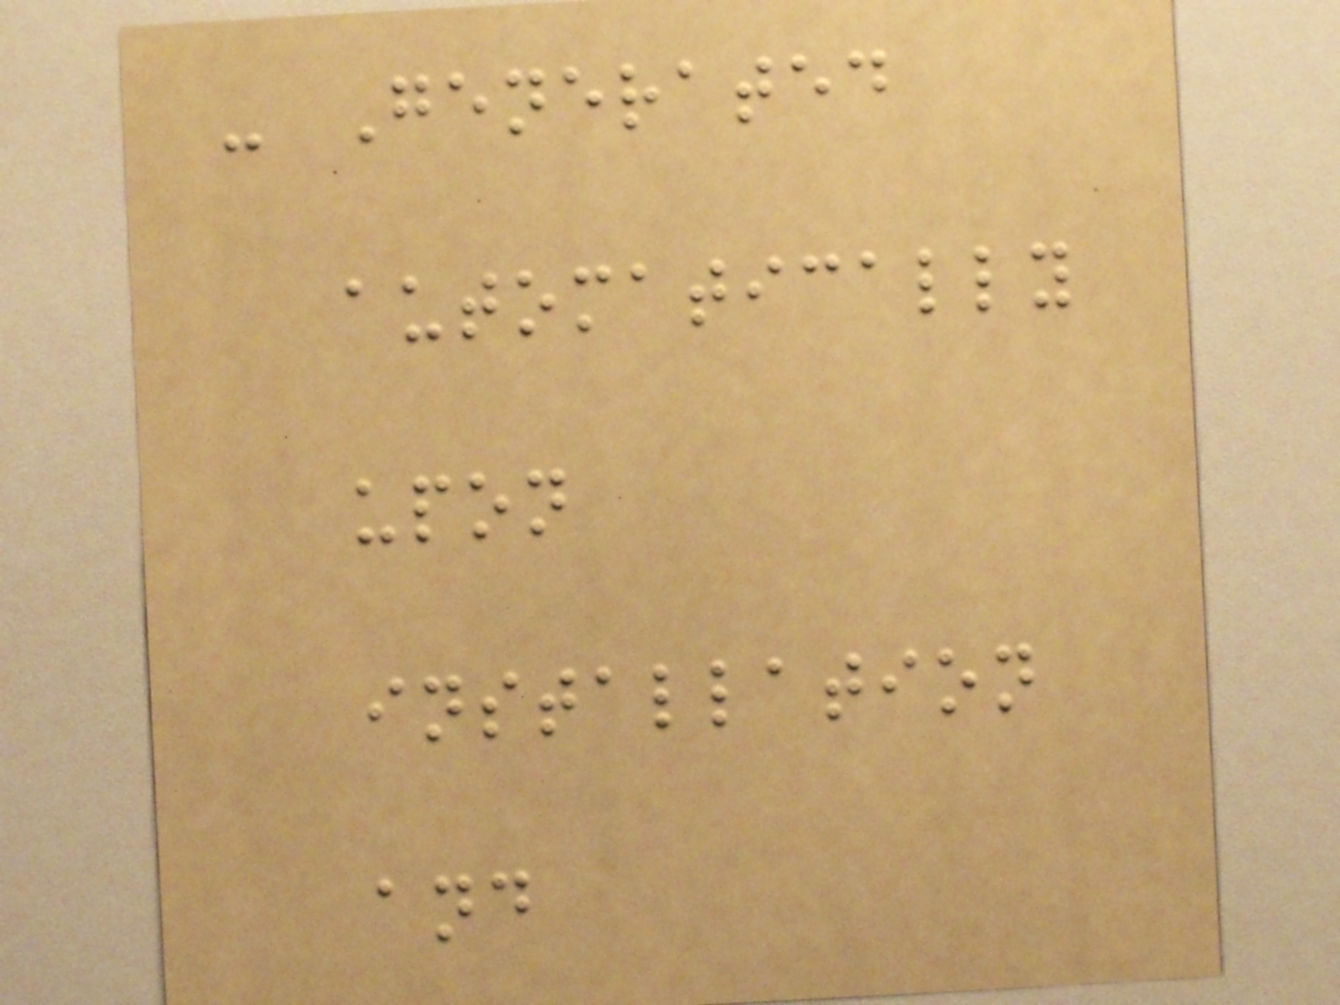- Generated
automatically
upon
installation
and
